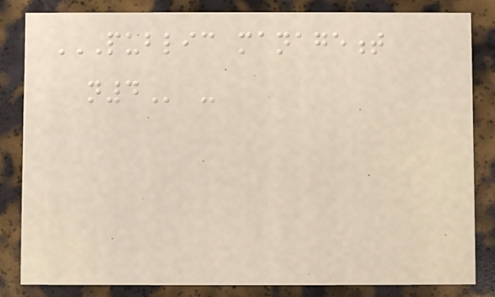PUBLIC MANAGEMENT
N4 -
